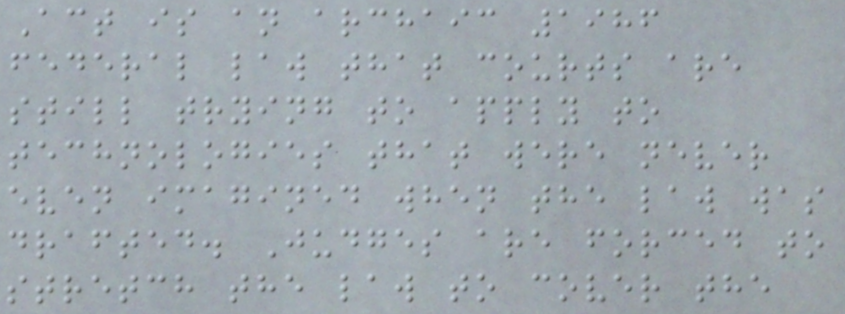Act is an archaic 1986
federal law that courts are
still trying to apply to
technologies that were never
even imagined when the law was
drafted. Judges are forced to
stretch the law to cover the
